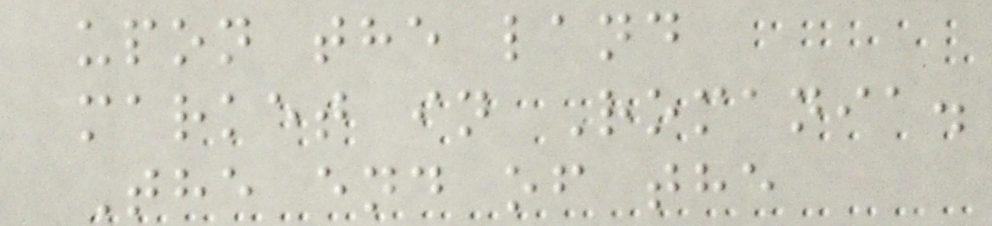upon the land
market in Romania.
The end of the
